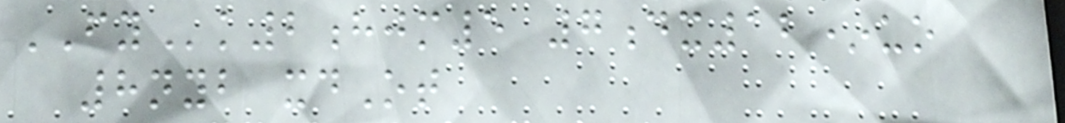FYk2hjm5 7dx12*uo
8nyb xdOt
